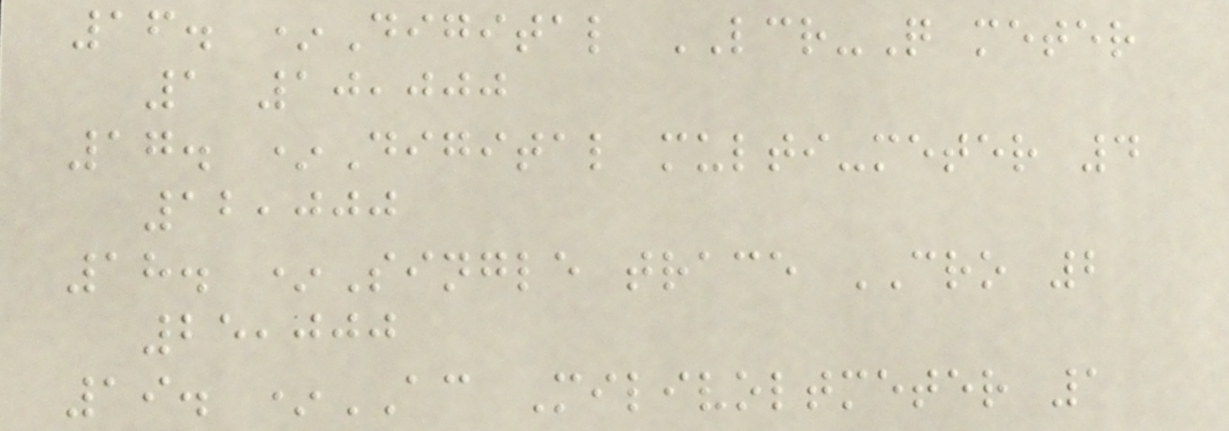16. *Digital LCR-Q meter
1 10,000
17. *Digital multi-meter 4
12,000
18. *Single trace CRO 2
25,000
19. *AC Milivoltmeter 1
